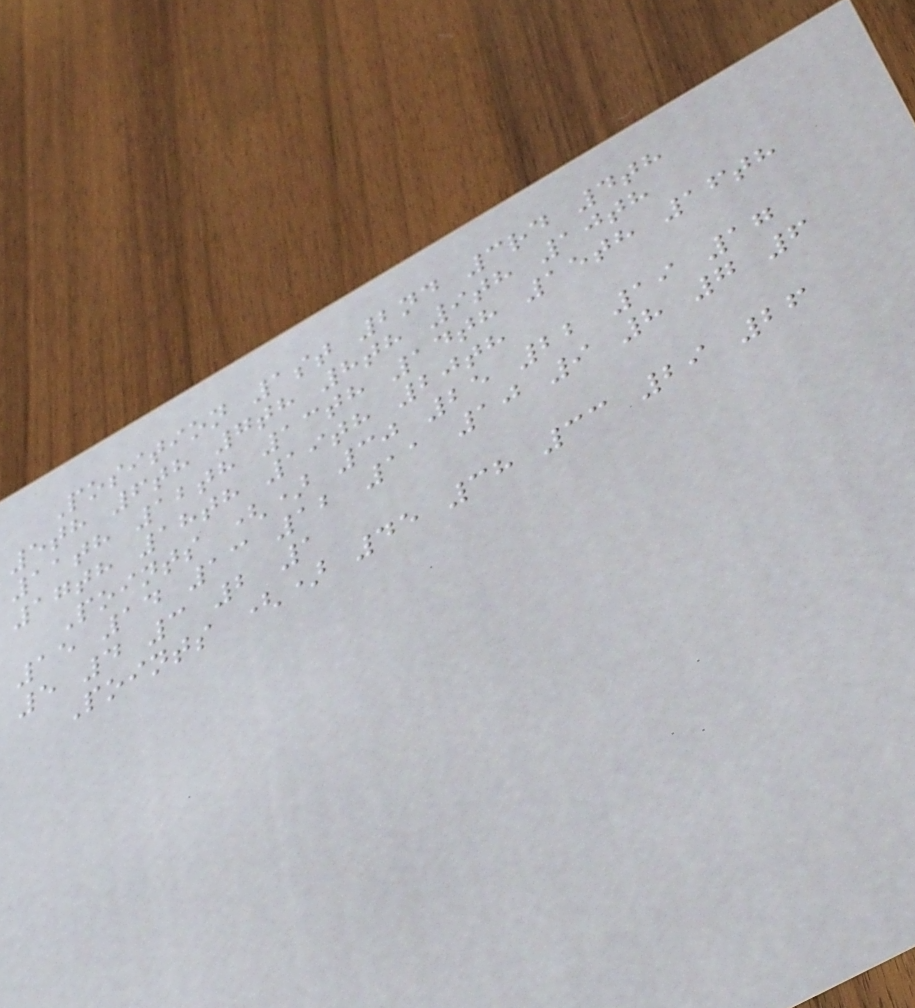Position 1st 2nd 3rd 4th
5th 6th 7th 8th 9th 10th
11th 12th 13th 14th 15th 16th
17th 18th 19th 20th
Points () 30 25 22 19 17
15 14 13 12 11 10 9 8 7 6
5 4 3 2 1
Points () 45 38 33 29 26
